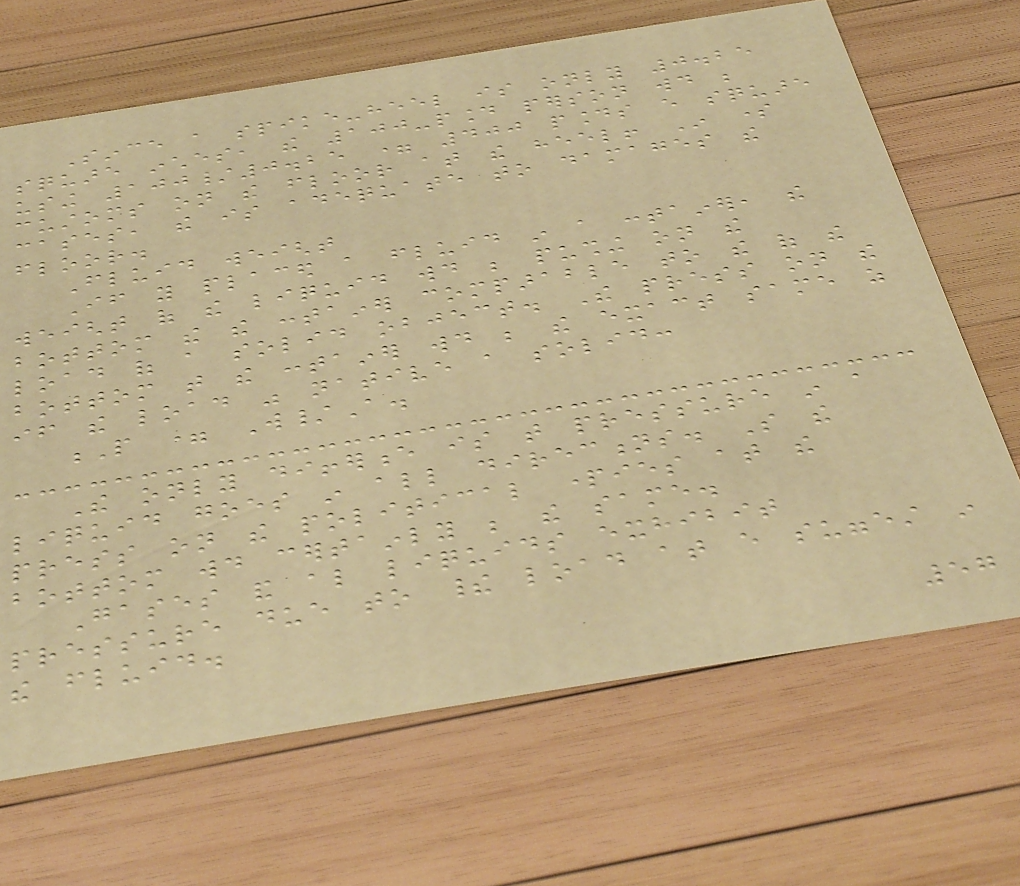Since a spike-heel is only 0.25
square inches, the 100-pound person would be
using 100/0.25 = 400 pounds every square
customs on the floor at the heel! In some
cases, the is adequate to damages the
floor.
Fluid weight
If you placed a fluid in a container, the
weight of the liquid would be pushing on the
bottom the the container comparable to the of the
load of a solid object. The press on the
bottom that the container would be the exact same as
if the load was native a solid:
P = W/A.
The only difference is that pressure in a
liquid goes in all directions. So the
press on the political parties at the
bottom would certainly be the same.
Gases and also liquids exhibit
pressure due to their load at every suggest in
the fluid.
57
